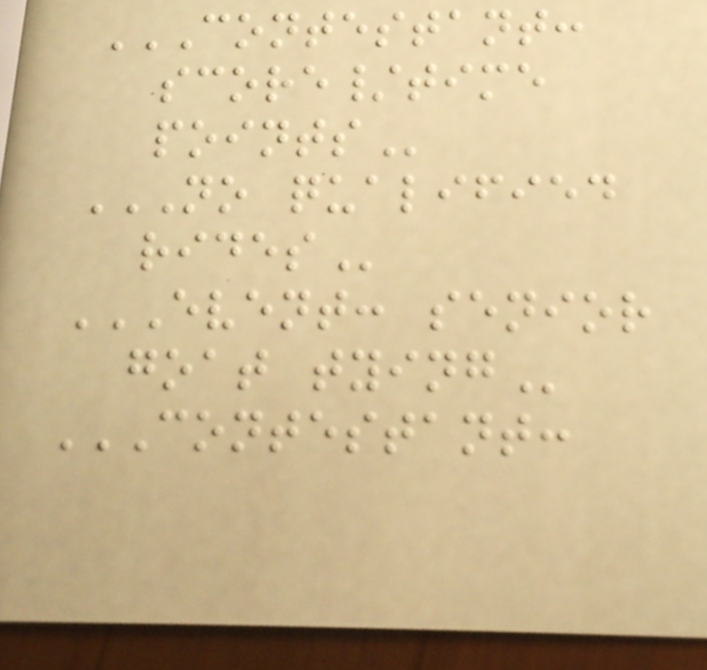CONTESTANT:
SCORE/TIME
POINTS
NO QUALIFIED
RIDES
EVENT: SENIOR
GOAT TYING
CONTESTANT:
